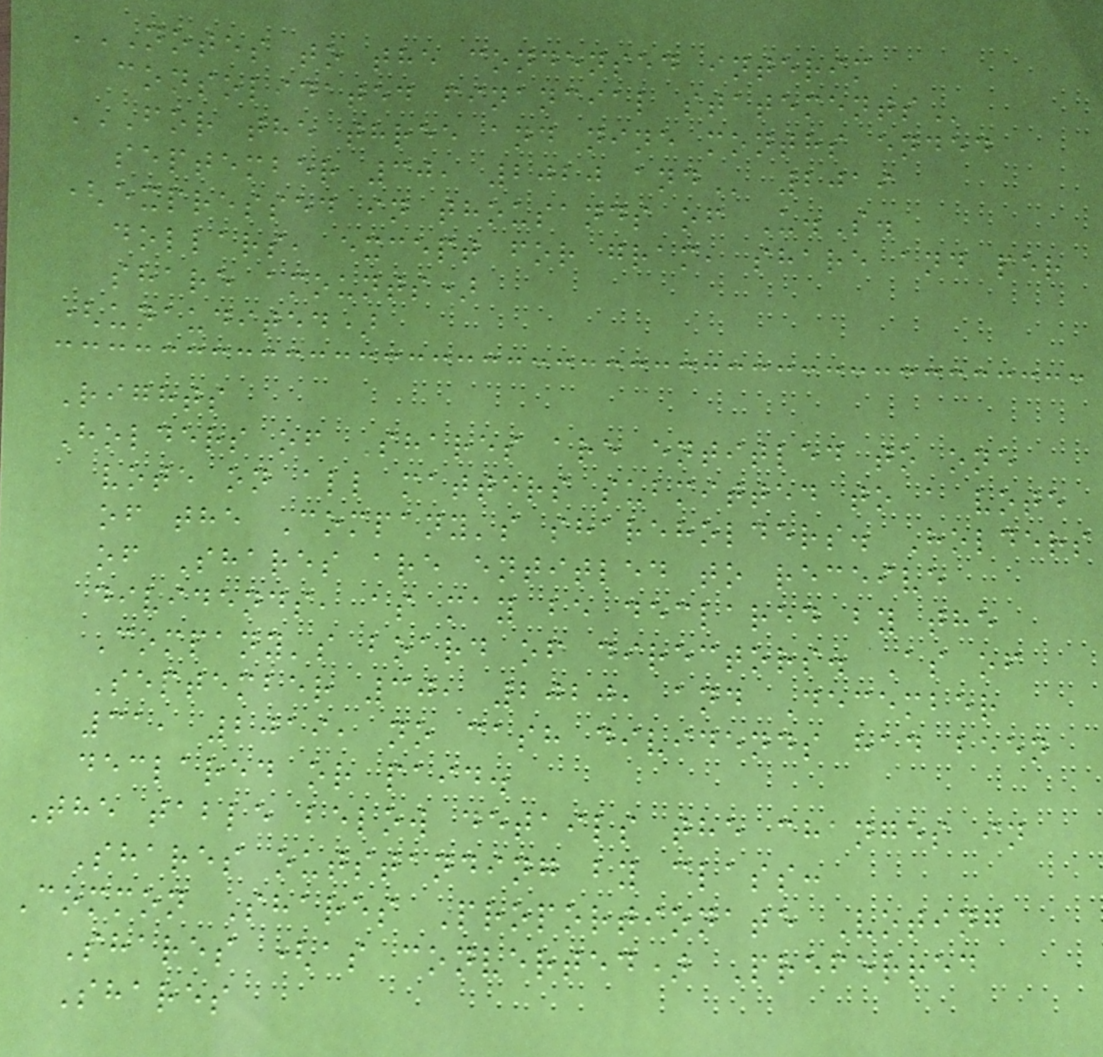NOTES TO THE CONDENSED INTERIM
CONSOLIDATED FINANCIAL STATEMENTS
FOR THE THREE AND NINE MONTHS ENDED
SEPTEMBER 30, 2020 AND 2019
(expressed in thousands of U.S.
dollars, except for gram, share and per
share amounts)
(unaudited)
Rights
Holders of Shares are entitled to one
vote on all matters submitted to a vote
of the Company's shareholders. Holders
of Shares are entitled to receive
dividends, as may be declared by the
Company's board of directors. As of
September 30, 2020, and December
31, 2019, no cash dividends had been
declared or paid.
The table below details the changes in
Shares outstanding by class:
Common Shares Proportionate Voting
Shares (as converted) Preferred
Shares
